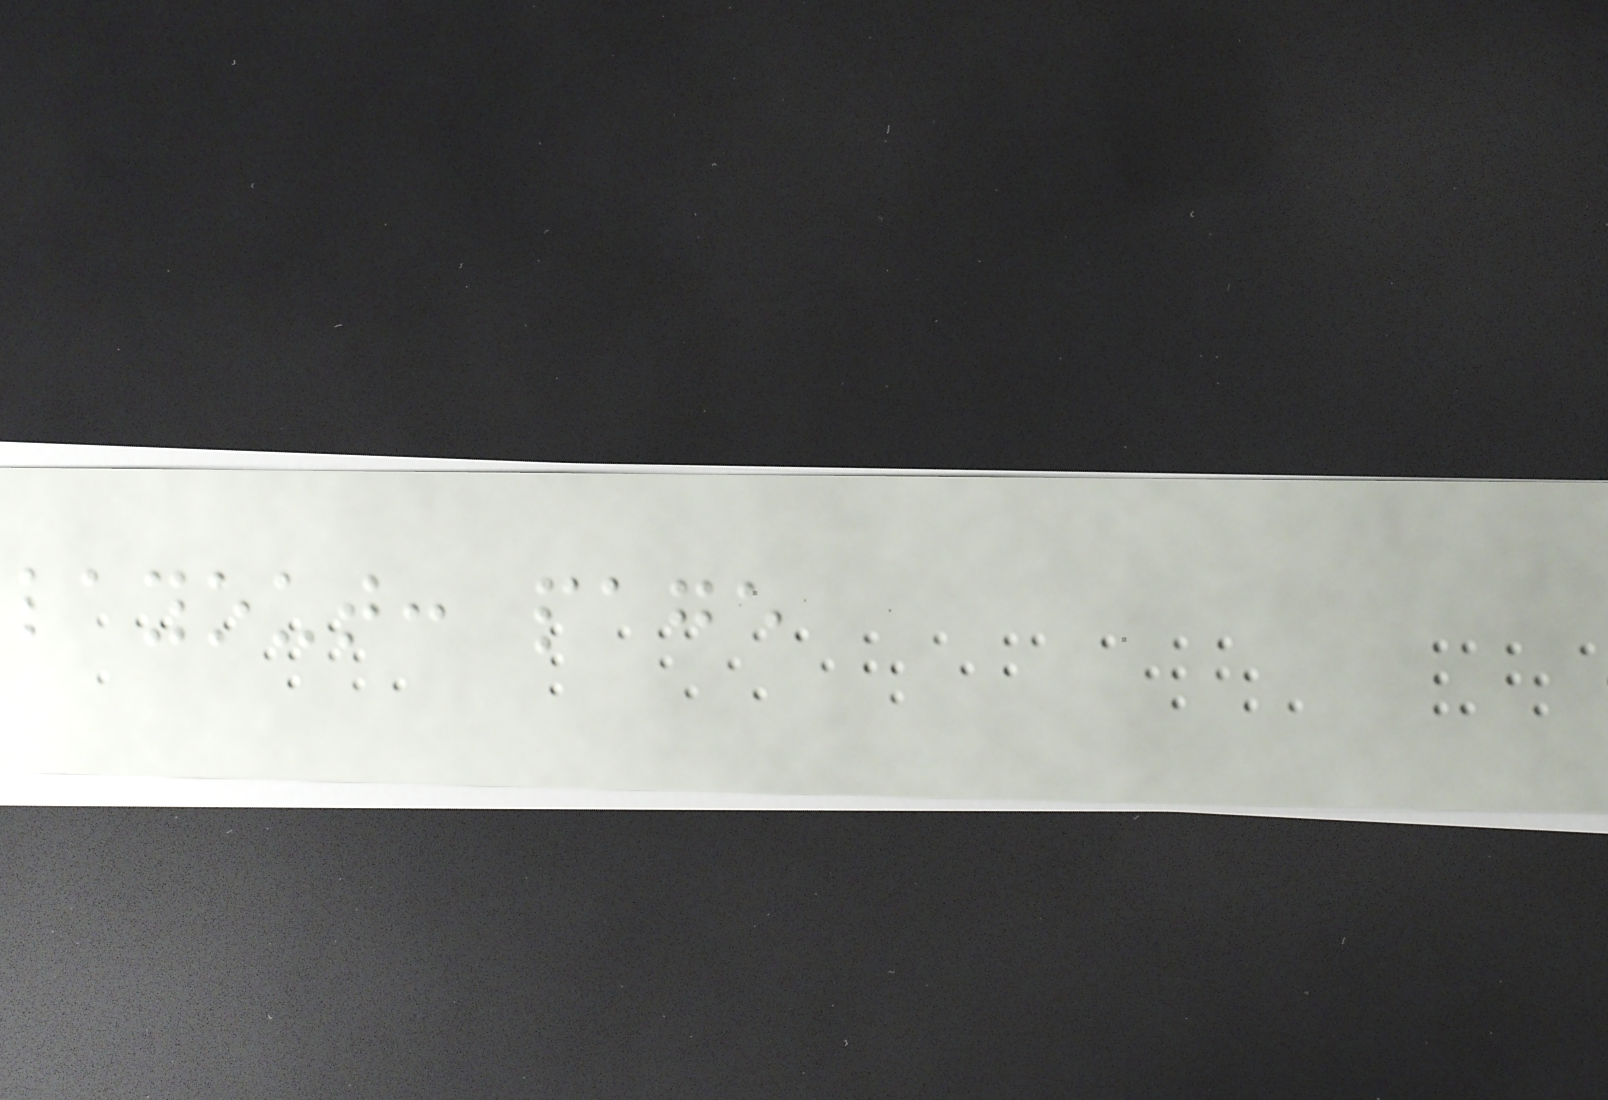layout: page
